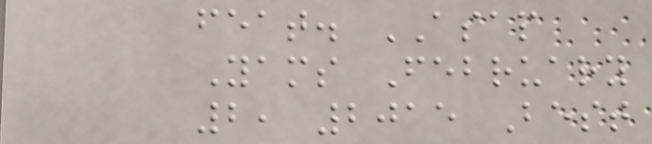feat. ASAP
Yams February
2, 2015 Best
